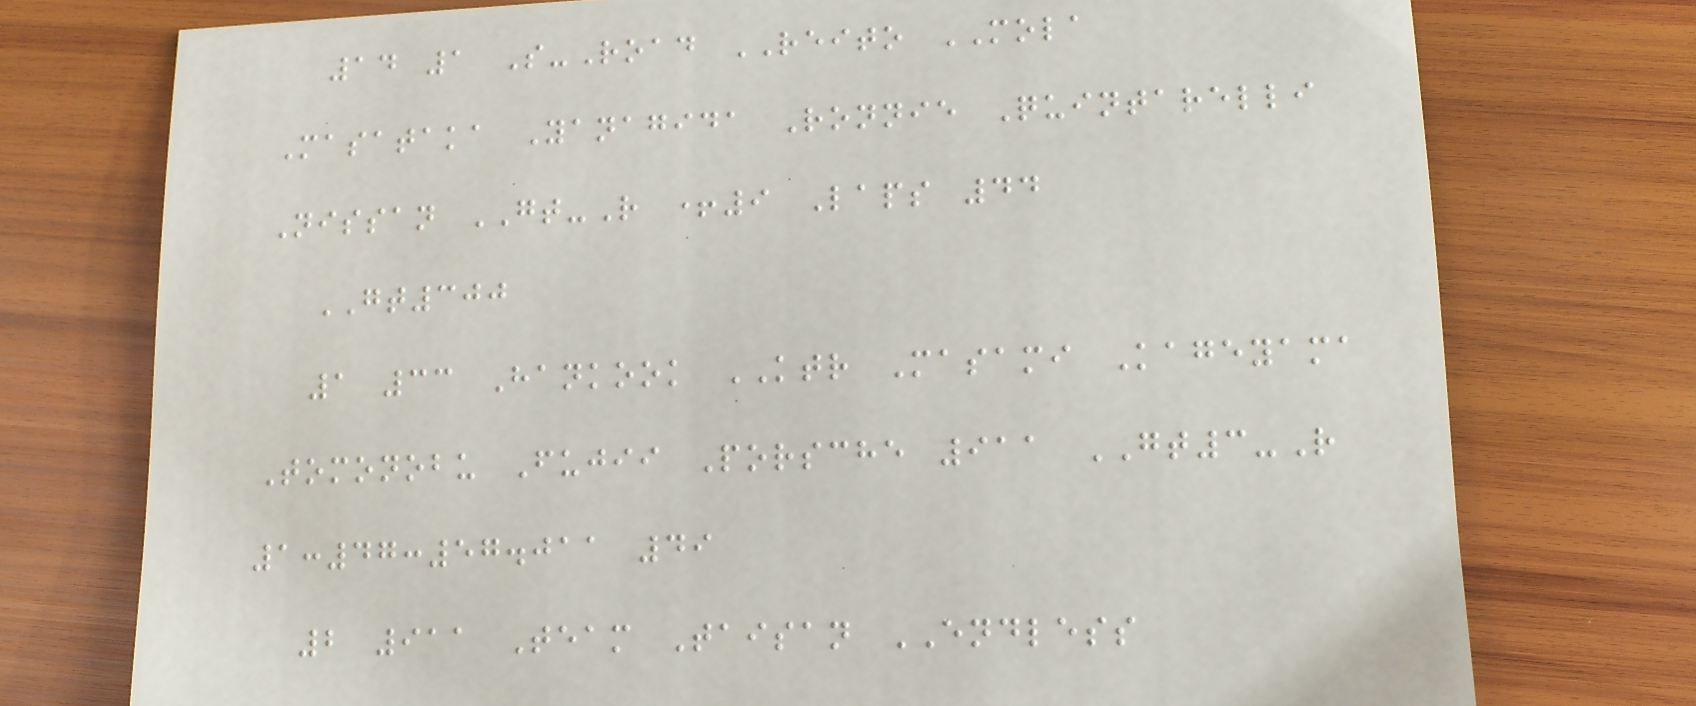14 1 S-Road REITO MOLA
Masataka Yanagida Ronnie Quintarelli
Nissan GT-R +9 Laps 44
GT300
1 33 Hankook KTR Masami Kageyama
Tomonobu Fujii Porsche 911 GT3-R
1:47:57.011 49
2 911 Team Taisan ENDLESS
